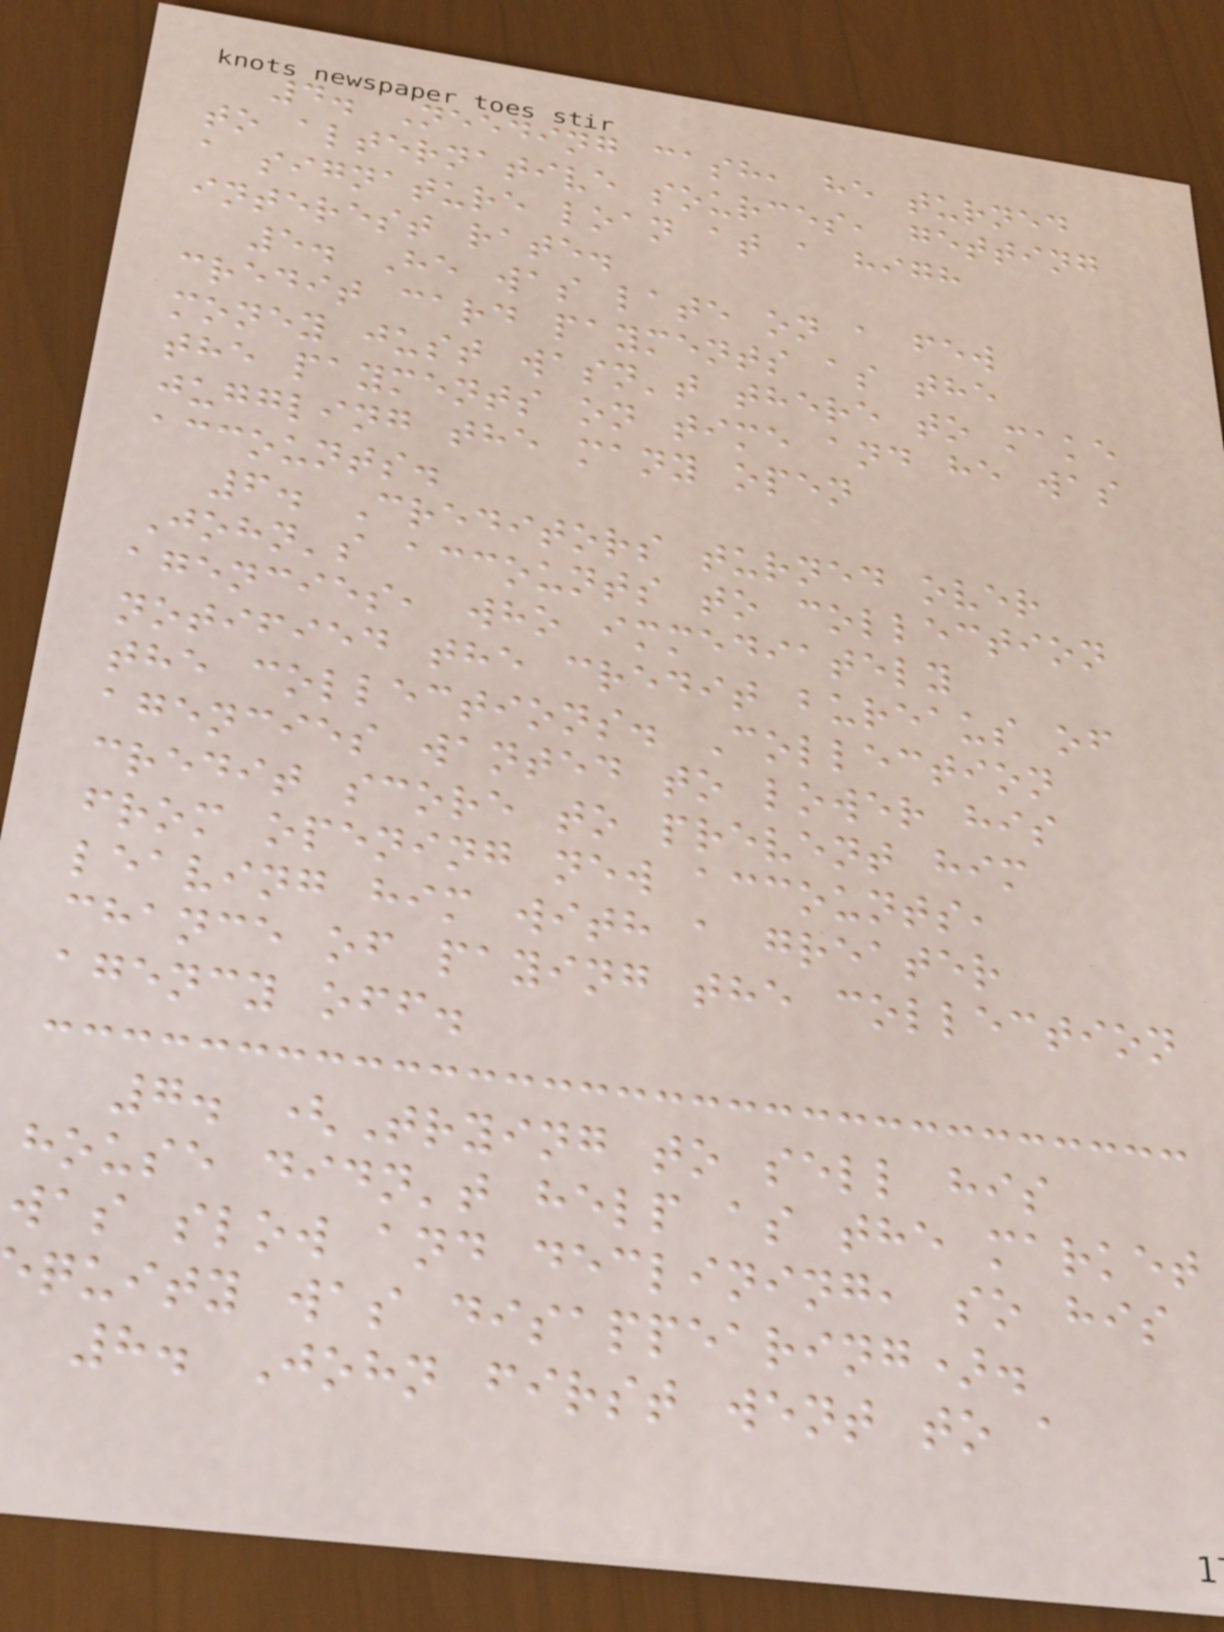4. Needing cash, he turned
to alternative sources, getting
a signature loan at a high
interest rate.
5. He was late on a few
credit card payments as the
money just wasn't there to make
the payments on time and he was
juggling the many open
accounts.
6. Creditors turned over
John's accounts to collection
agencies, who immediately
notified the credit bureaus of
the collections. Collection
agencies wanted to lower his
credit score to prevent him
from opening new accounts,
leaving him with a greater
chance of paying the collection
agency off.
7. (Trying to sell his
house didn't help as the market
was slow and declining, so his
quity was disappearing).
8. John first went to a
